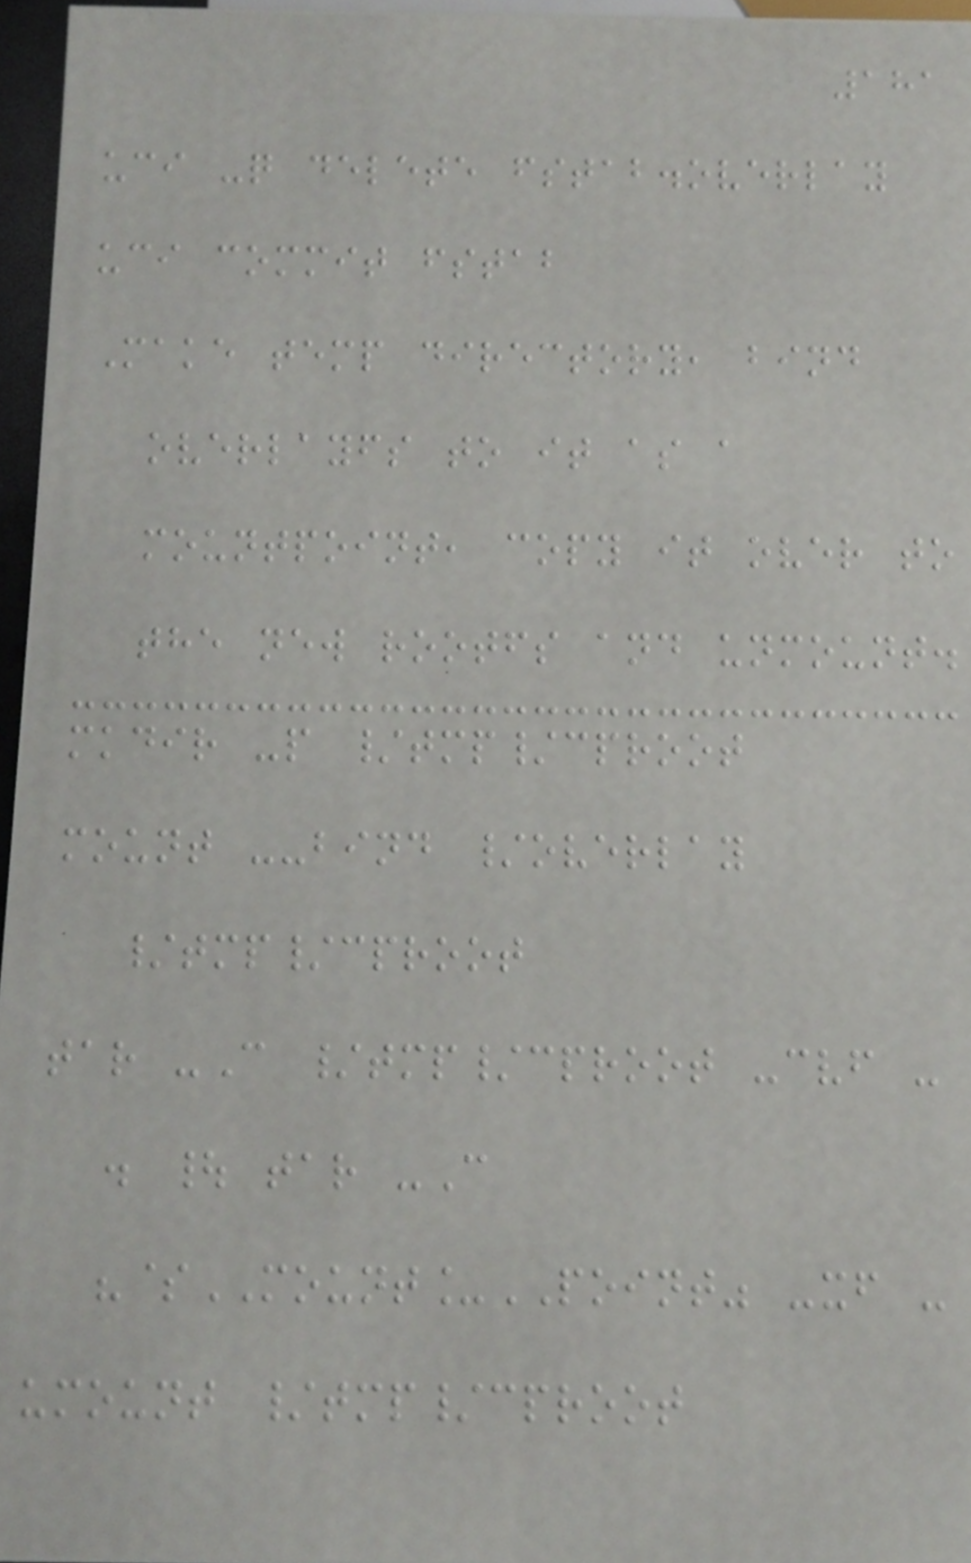181
uci -q delete fstab.overlay
uci commit fstab
Make temp directory, bind
overlayfs to it as a
mountpoint, copy it over to
the new rootfs and unmount.
mkdir -p /tmp/cproot
mount --bind /overlay
/tmp/cproot
tar -C /tmp/cproot -cvf -
. | tar -C
"$MOUNT_POINT" -xf -
umount /tmp/cproot
